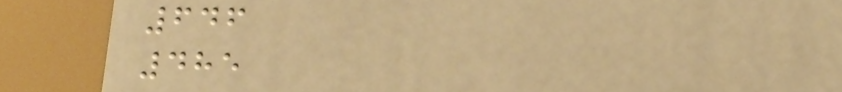646
485
